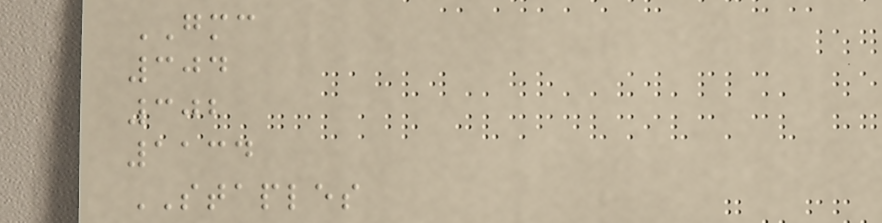GMC
304
302
1134
STAPLES
